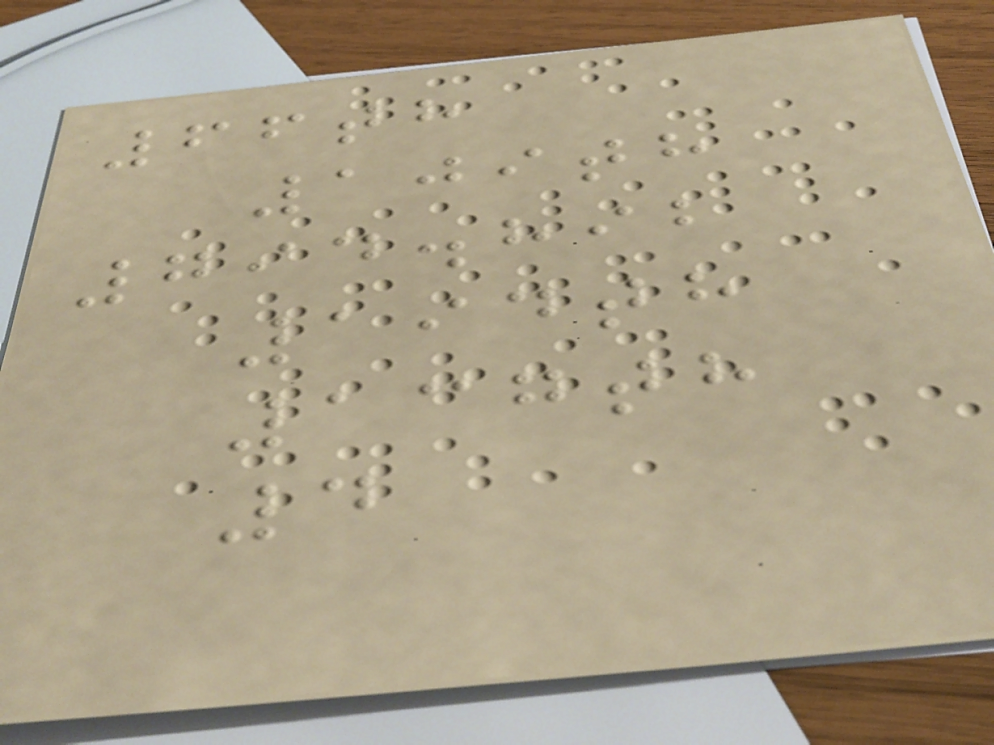66th
109th
794.892
194th
137th
4
